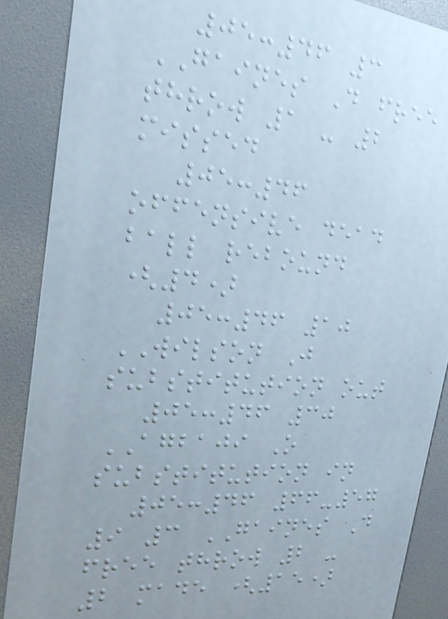05:46 3
GAINES D free
throw 1 - 2
missed
05:46
offensive dead
ball rebound
(4)
05:46 10
WILSON J
substitution out
05:46 30
AGBAJI O
substitution in
05:46 66-57
9 3 GAINES D
free throw 2 -
2 made (15)
